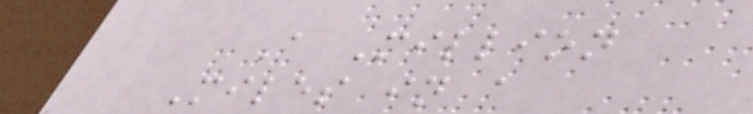A Million
Miles in a
